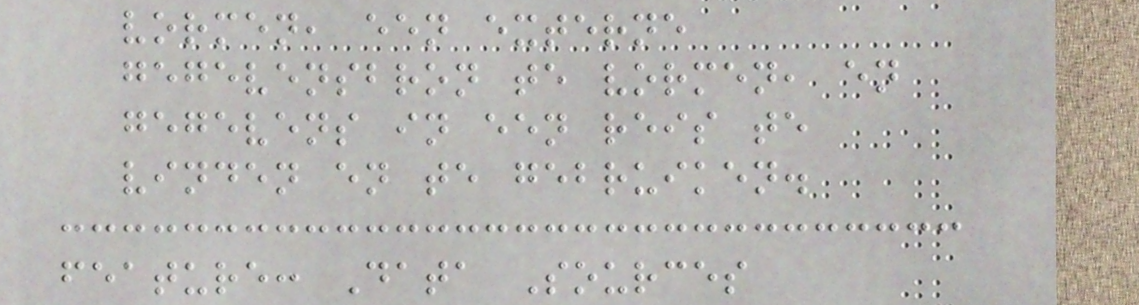vormen, een externe
gegevensbron te vormen, en
gegevens in een reis te
vinden en te gebruiken.
feature: Data Sources
